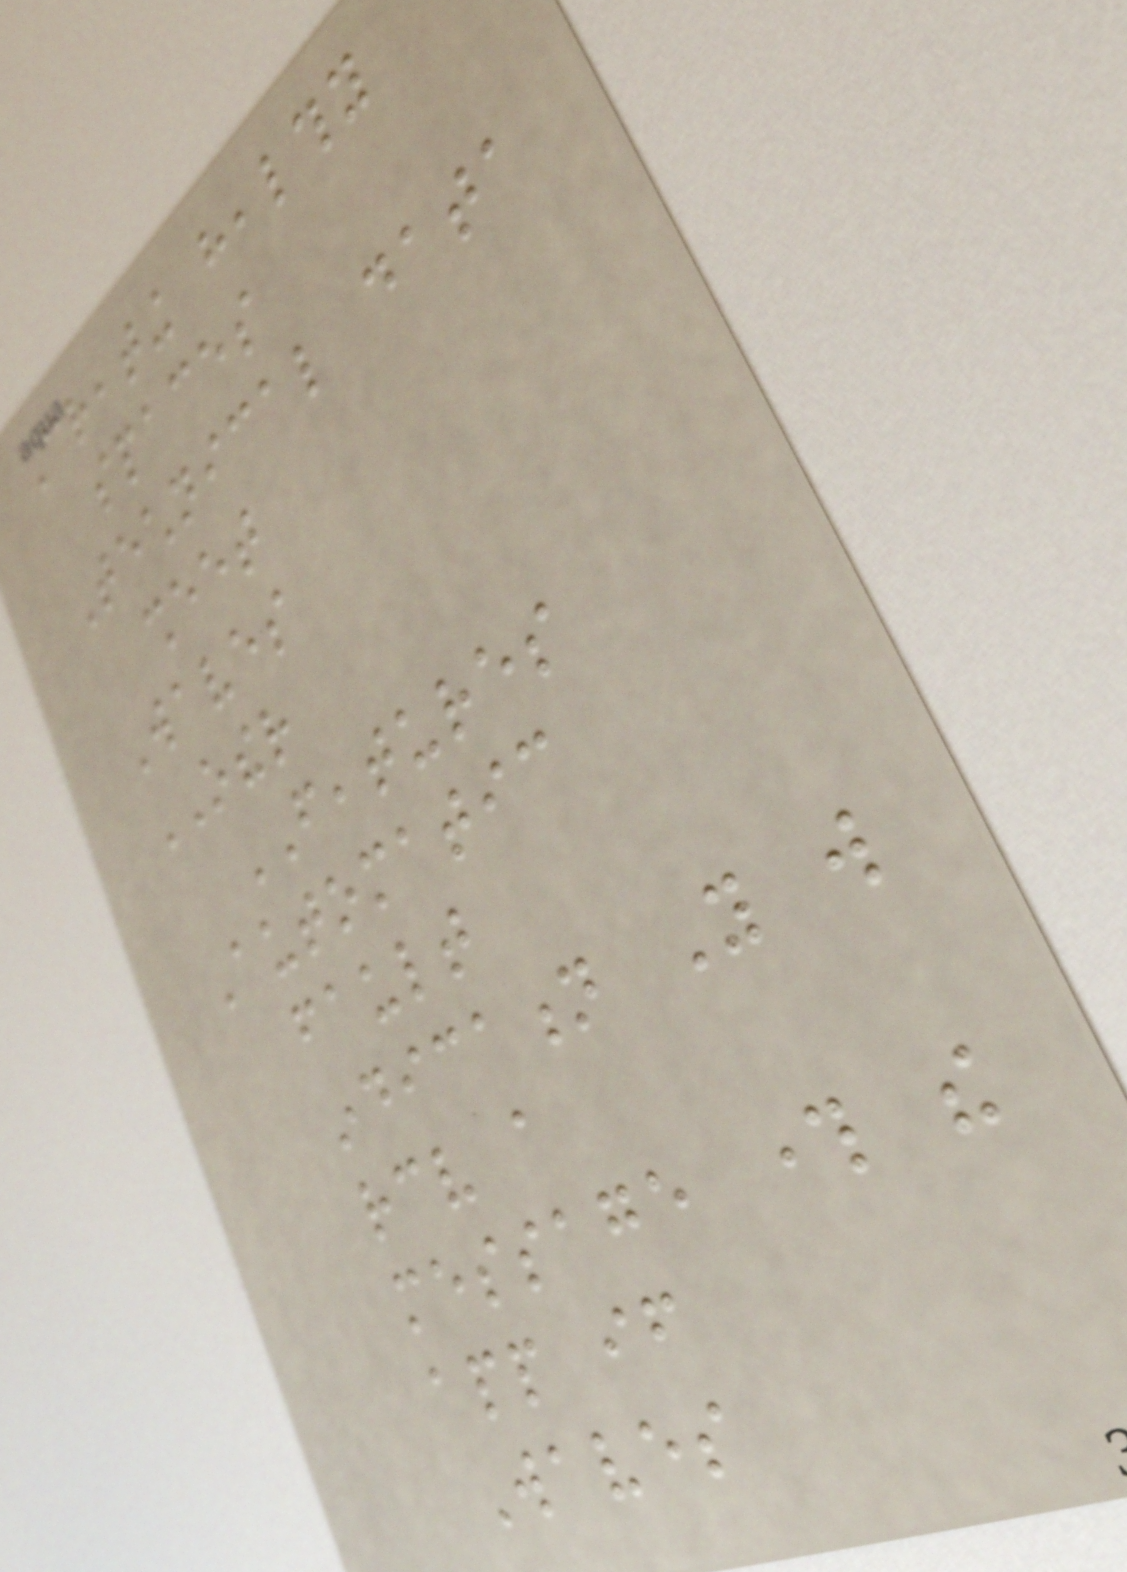Creating healthy
spaces
Technical data
sheet
Waves
OTHER
FEATURES
Automatic
fault
indication You will
receive a
message through the
app if
Waves
